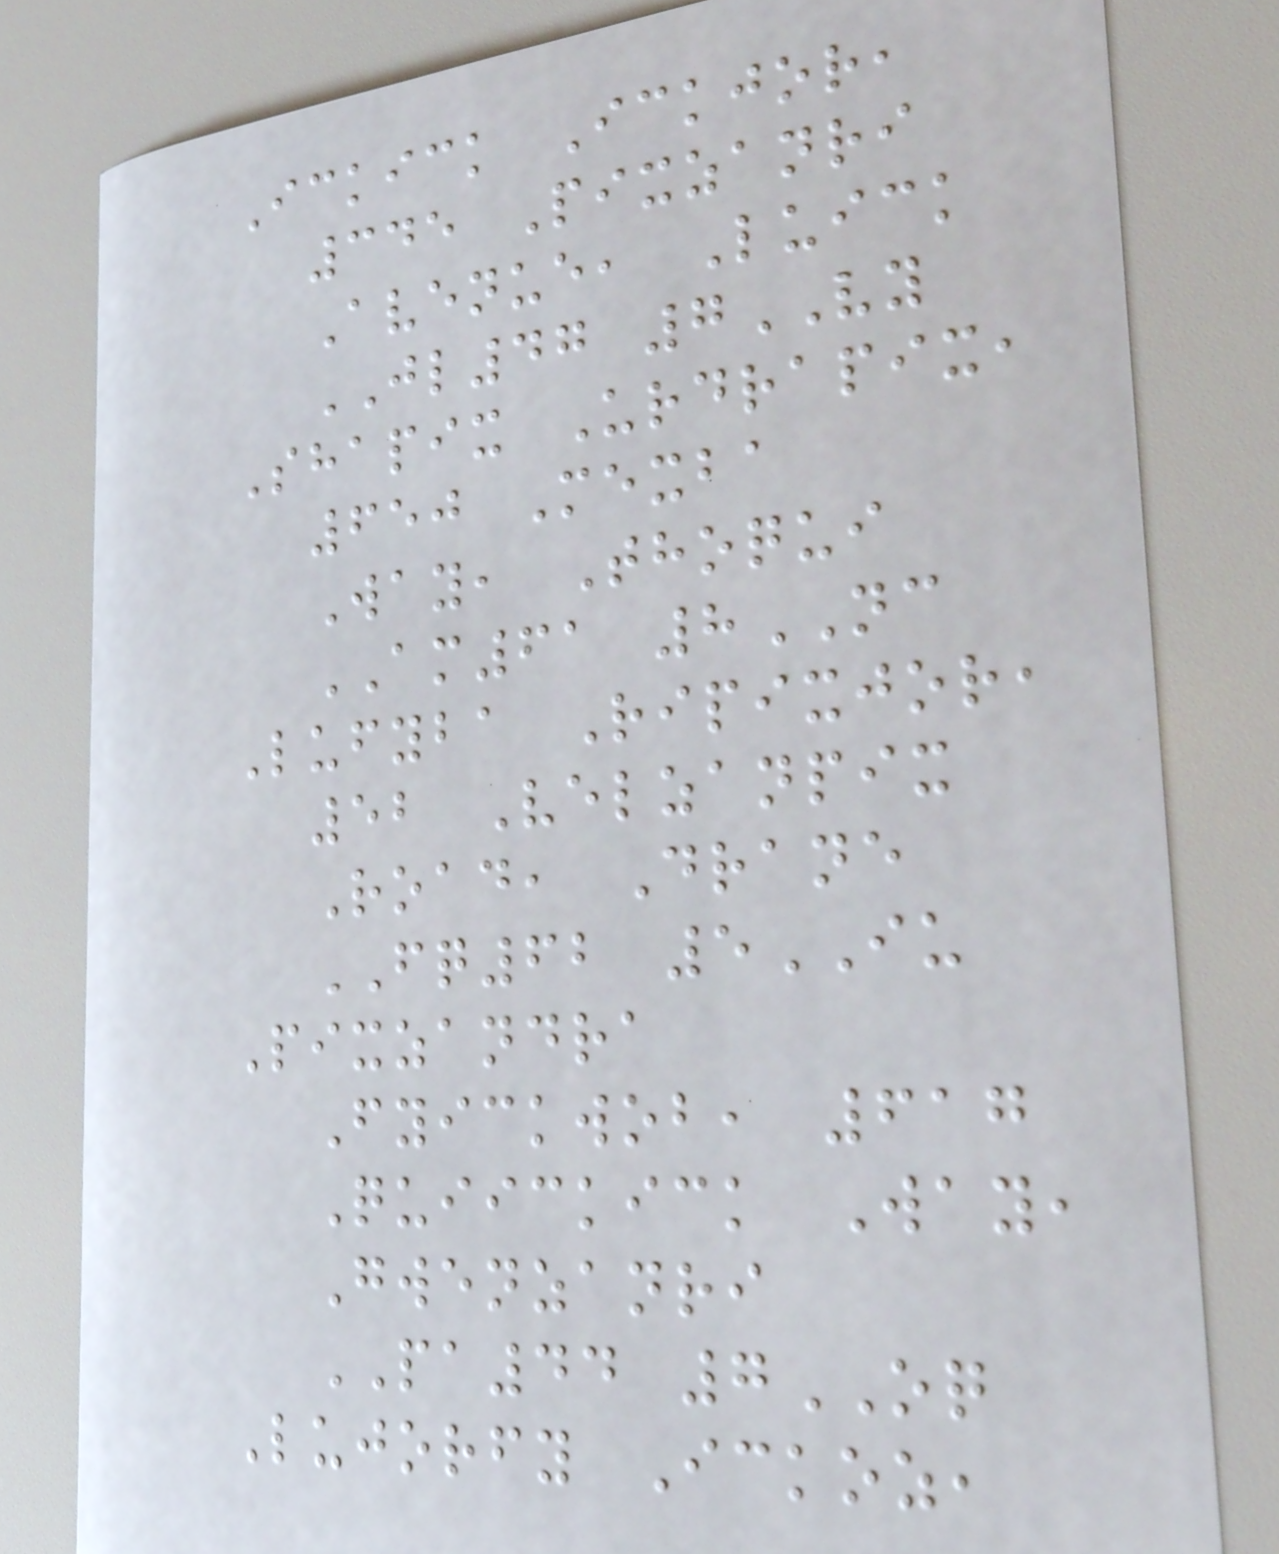Ickick Ickjor,
345 Pixzanri
Avenue, Luick
JL47 7VY
Shapix Urdrapix,
650 Mexba
Way, Thoqui
AM61 8NC
Lufyba Ripixjor,
52 Velzanpix
Road, Drane
FQ62 5IU
Pixzandra
Fyickwob, 617
Quiickick Way,
Gwenzanri
PA44 7OQ
Lujorfy Ickoz,
